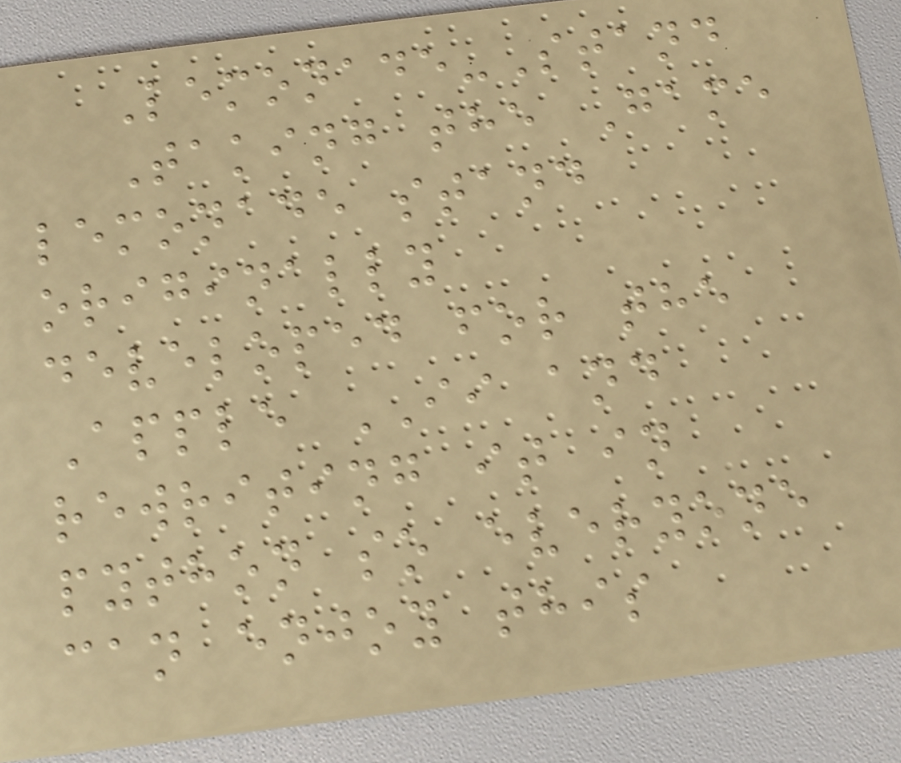Lemonade-Stand
Taking the Game
lemonade stand
originally
developed for the
Apple II and
rewriting it in
python so everyone
can enjoy this
